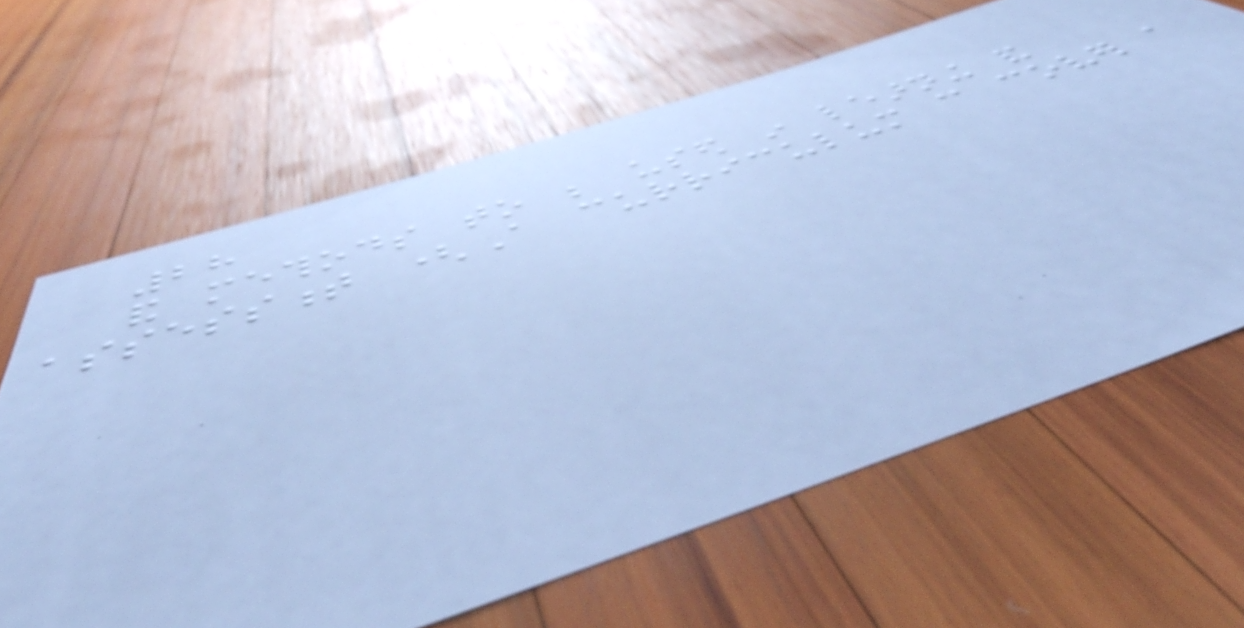28
and methods to be used in learning and
assessment (A curriculum can cover a
